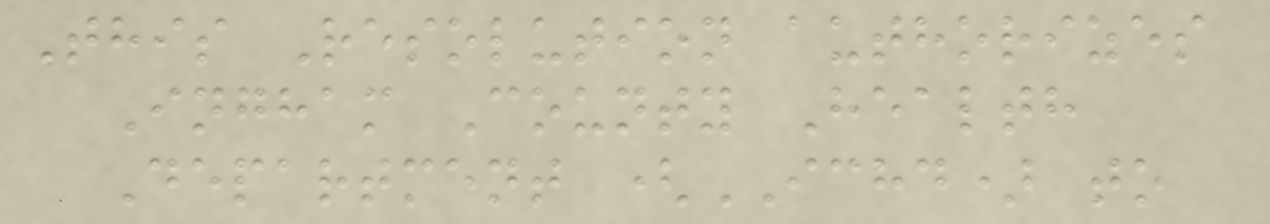This Resolution authorizes
Ingham County Health
Department (ICHD) to
